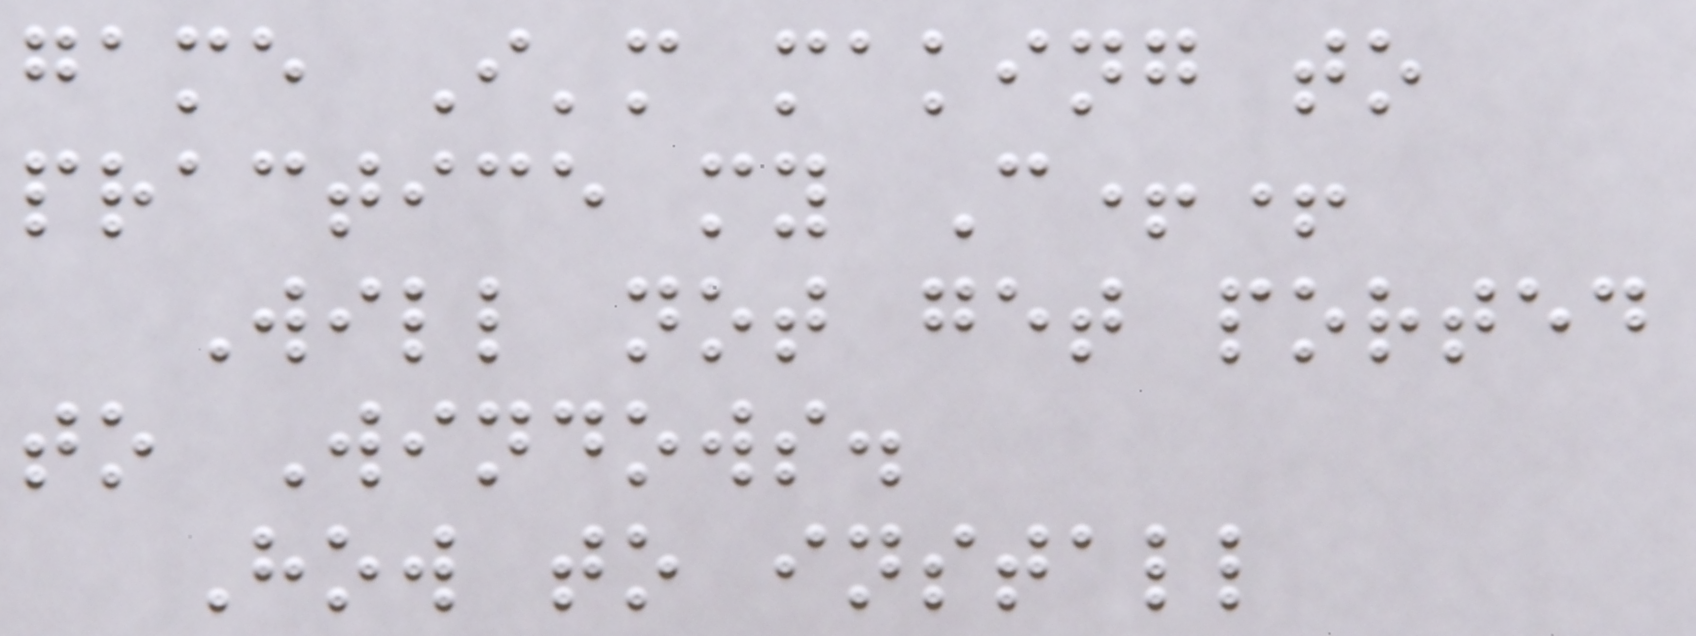game I'm making to
practice my C++
Will not get ported
to Windows.
How to install
